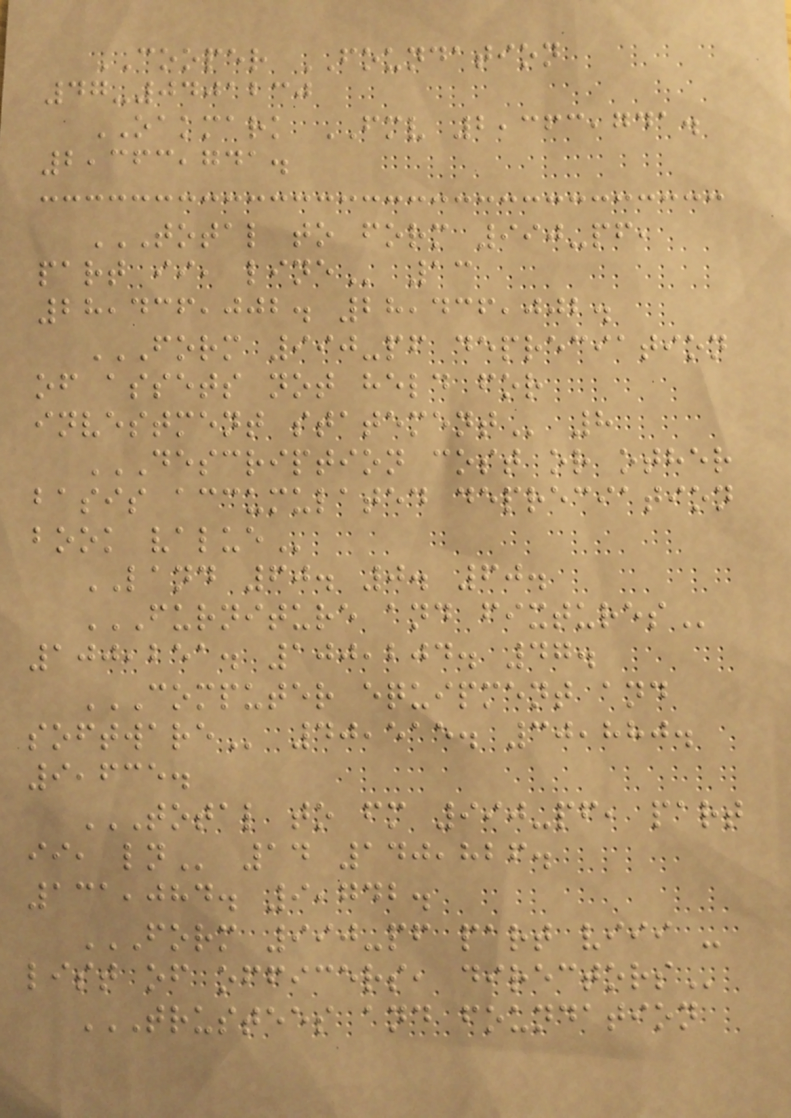COOPER FOUNDATION
47-0401230
OAKMARK FMV 2,363,741.
2,363,741.
TOTAL TO FORM 990-PF,
PART II, LINE 13
28,436,002. 28,436,002.
FORM 990-PF DEPRECIATION
OF ASSETS NOT HELD FOR
INVESTMENT STATEMENT 8
DESCRIPTION COST OR OTHER
BASIS ACCUMULATED DEPRECIATION
BOOK VALUE
LAND 60. 0. 60.
FURNITURE AND FIXTURES
100,251. 100,204. 47.
COMPUTER EQUIPMENT AND
SOFTWARE 40,515. 30,880.
9,635.
TOTAL TO FM 990-PF, PART
II, LN 14 140,826.
131,084. 9,742.
FORM 990-PF PART VIII -
LIST OF OFFICERS, DIRECTORS
TRUSTEES AND FOUNDATION
